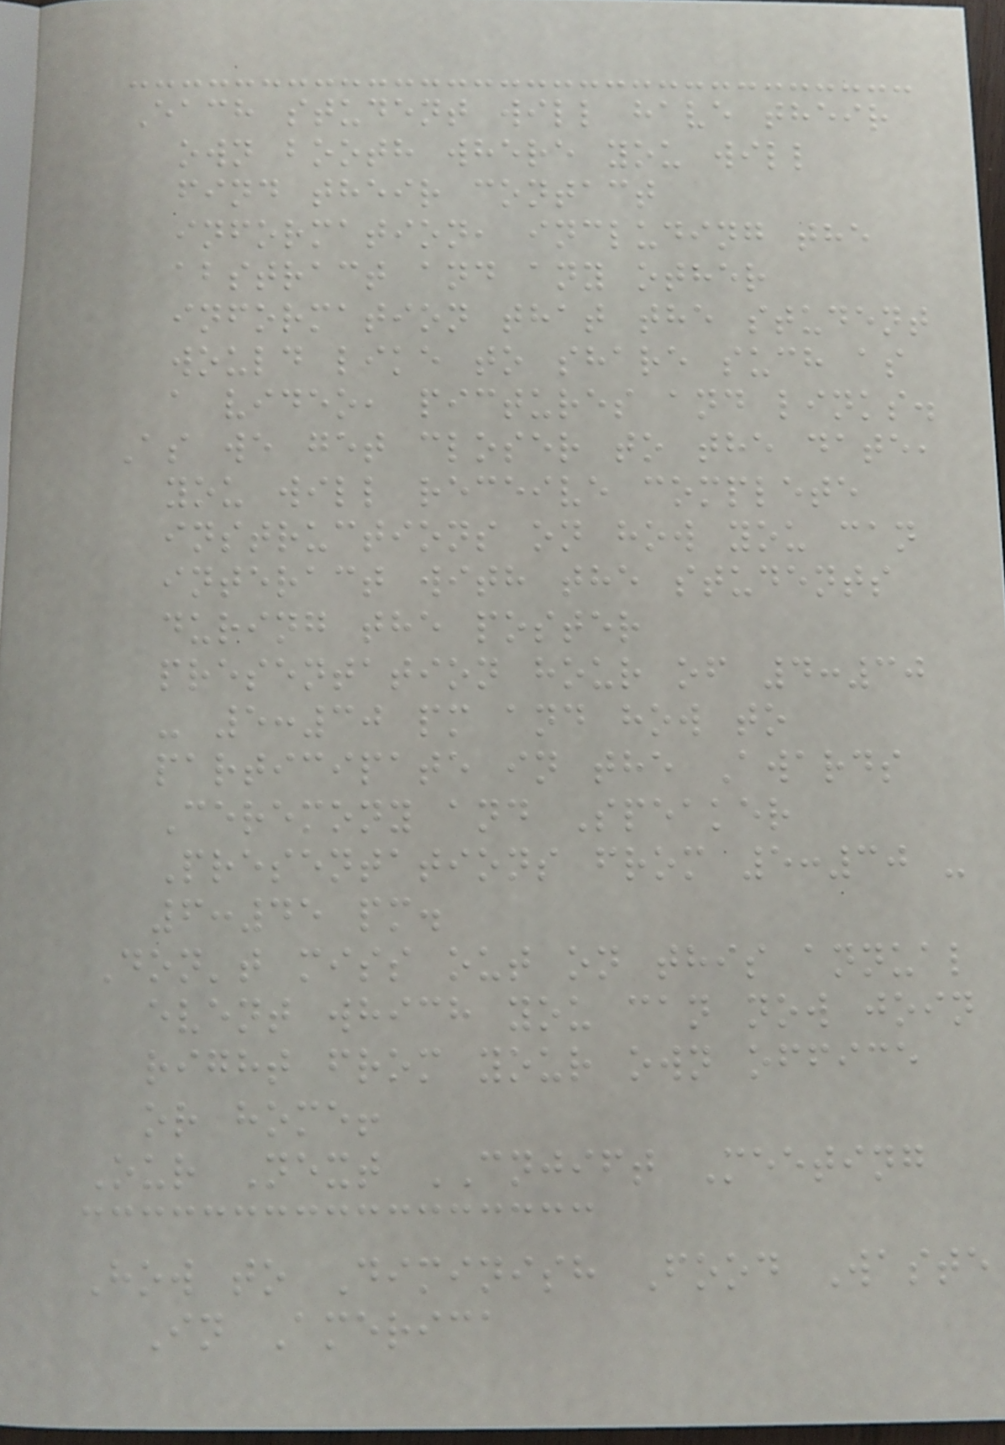Each student will have their
own booth where you will
find their contact
information, including the
abstract and any other
information that the student
would like to share such as
a video, pictures and links.
As we get closer to the date,
you will receive complete
instructions on how you can
interact with the students
during the poster
presentation hour of 4:30
- 5:30 pm and how to
participate in the Awards
Ceremony and Speaker
Presentations from 5:30 -
6:45 pm.
Don't miss out on this annual
event which you can now join
right from your own office
or home!
Our Next CNJIFT Meeting
How to Diminish Food Waste
In America
